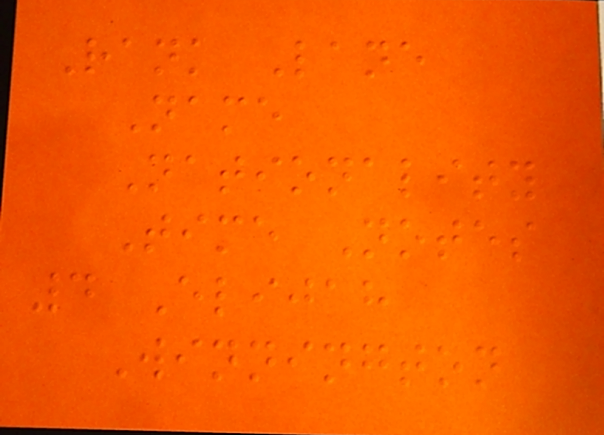Rank Lane
Name
Nationality
Time Notes
4 Elijah
Winnington
